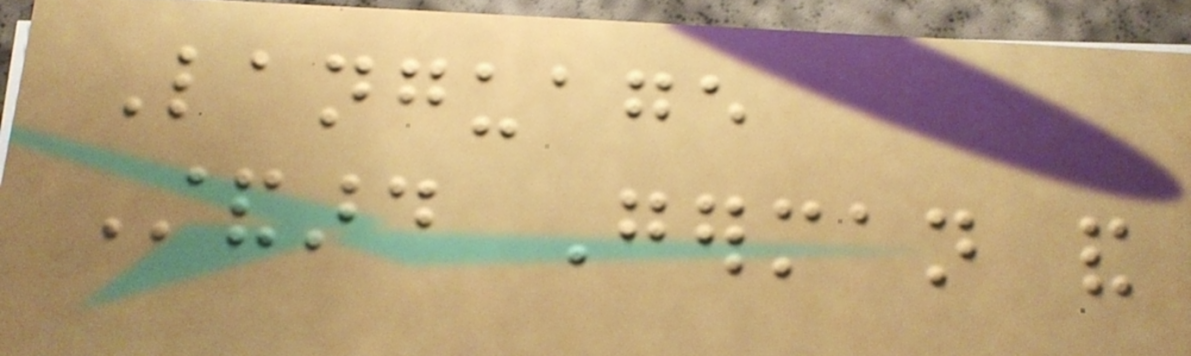Language
Standard German and
